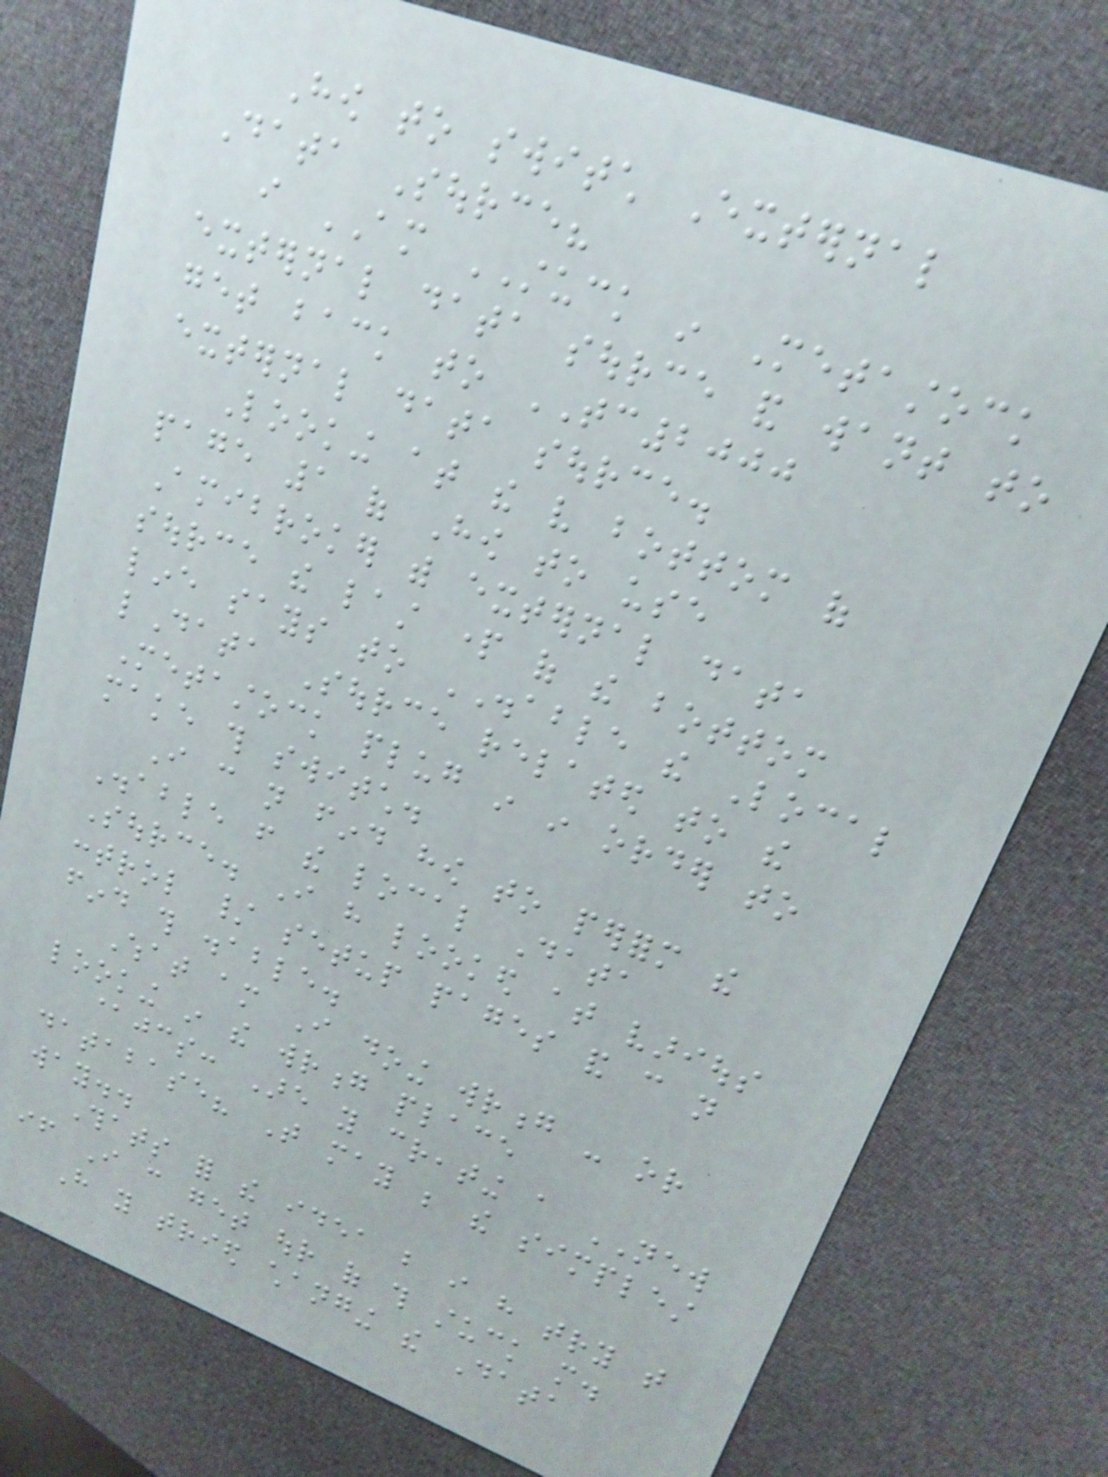How to switch External
Data Source?
i AM STUCK in Metastock
external data source and want to
get back to TC2000
external data source.
Looking at the very bottom of
page 1 of How to use
Amibroker with external data
source the last part of the bottom
line says to DISABLE the Local
lData Source related to the
Metastock plug in in order to
make this switch.
I can not find how to perform the
Disable from the local Data
Source. I have looked at various
control / setup pages and can not
find this disable.
What am I doing wrong - or
looking in the wrong place
@jcs: Are you creating a NEW
database? That may be the simplest
way..
Thats for the idea but i have try that
if I can get our of this stuck more.
Have you tried changing the Data
